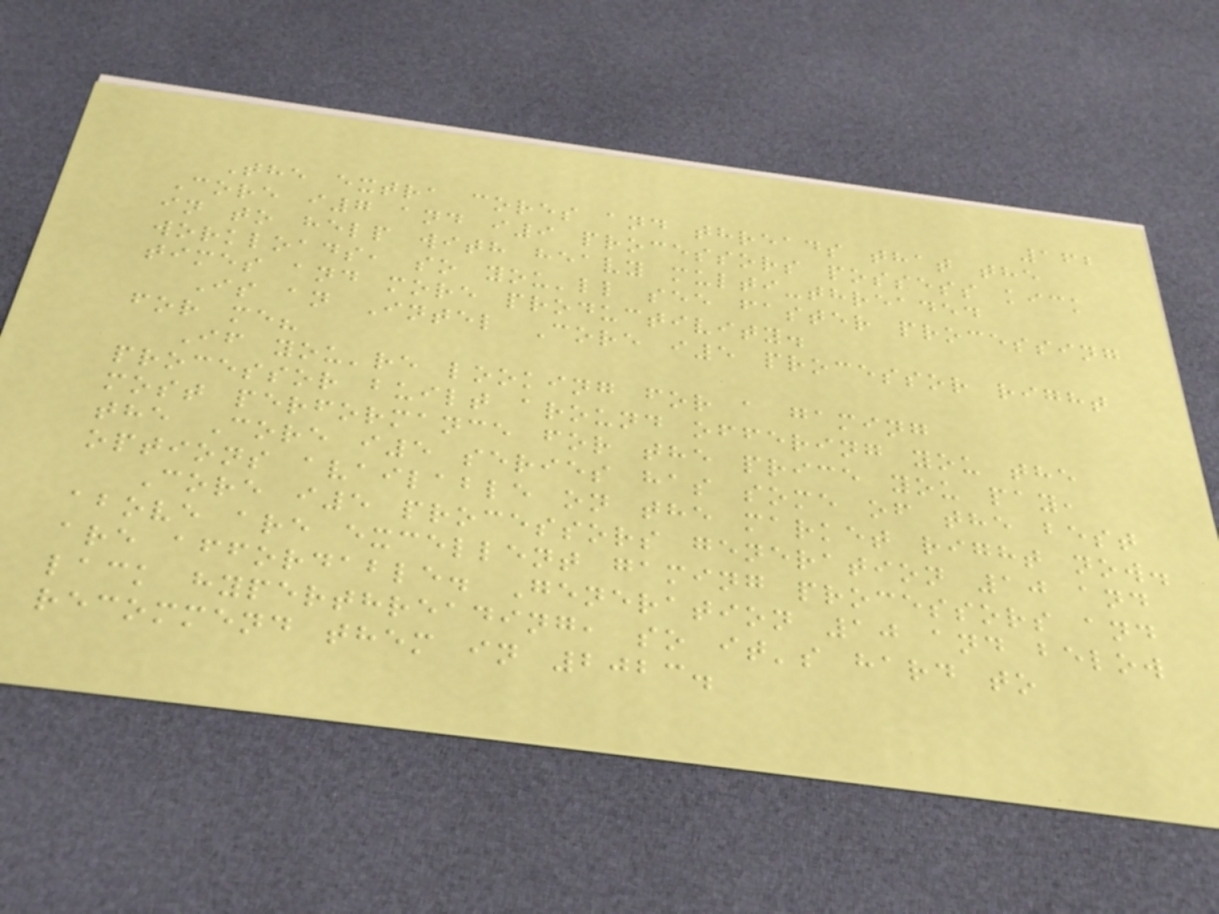162
The extra cores and threads that the
Core i7 and i9 processors possess kick
in to help with heavy multi-threaded
workloads, so you'll see faster processing
times and more productivity.
Is an Intel Core i5 processor right
for me?
If you're looking for a gaming
processor built around offering you the
most performance for the price you pay,
the Core i5 series has some of the best
options available on the market right now.
Core i5 processors generation 10 and
above are excellent gaming processors and
are affordable. Generation 10 and below
lack hyperthreading, so it's hard to
recommend them in 2023.
